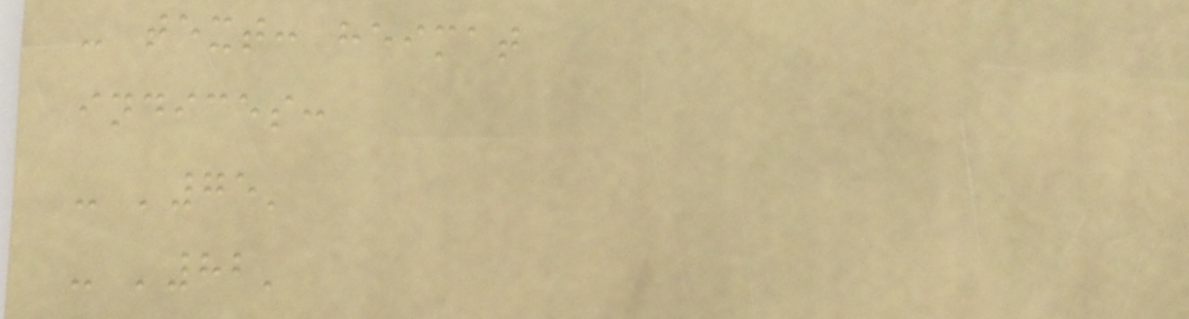- text: heimat
indices:
- '75'
- '82'
